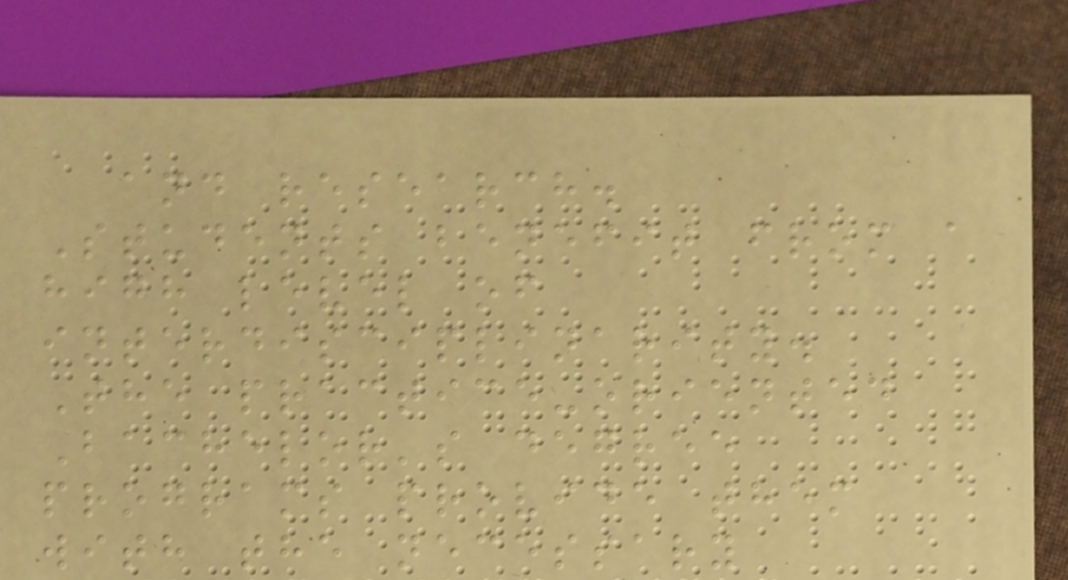and research.
Students benefit from a
high level of
interdisciplinarity.
The practice-oriented
Bachelor's degree
programs provide them
with the necessary
